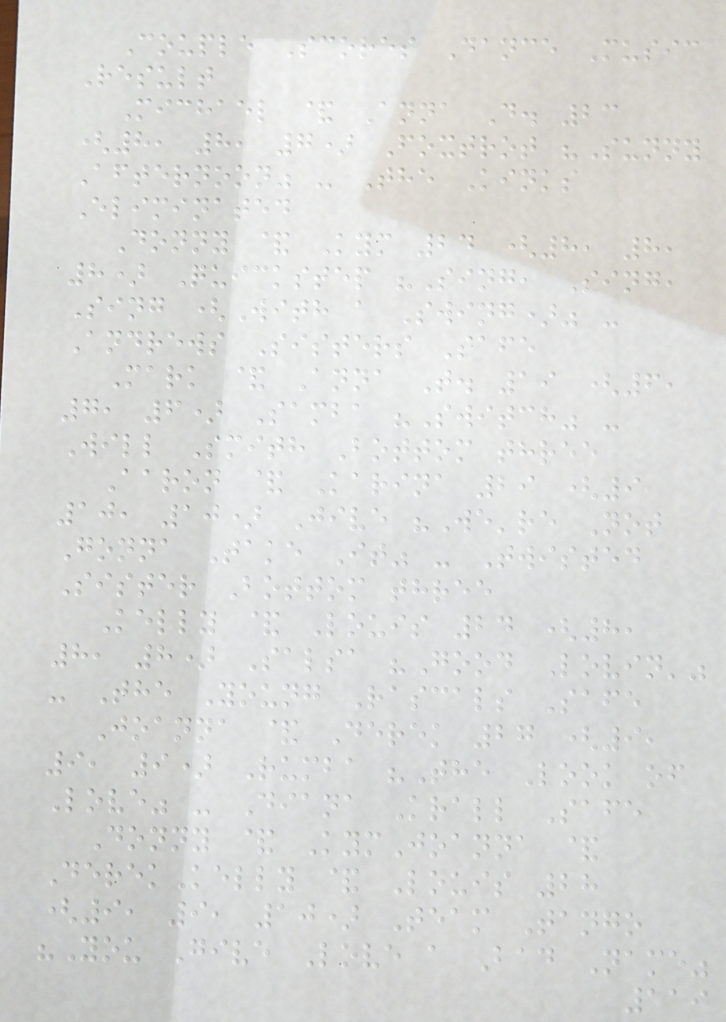Couple Scores Dance Music
Result
Michael & Anna D. 23
(8, 8, 7) Foxtrot "Sunny
Afternoon" - The Kinks
Eliminated
Donny & Kym 24 (8, 8,
8) Quickstep "Sing, Sing,
Sing (With a Swing)" -
Andrews Sisters Safe
Mark & Anna T. 19 (6,
7, 6) Samba "Switch" -
Will Smith Bottom three
Aaron & Karina 29 (9,
10, 10) Jive "We're Not
Gonna Take It" - Twisted
Sister Bottom three
Kelly & Louis 24 (8,
8, 8) Salsa "Good Lovin'"
- The Young Rascals Safe
Joanna & Derek 27 (9,
9, 9) Rumba "The Look of
Love" - Diana Krall Safe
Donny & KymJoanna &
DerekKelly & Louis 28
(9, 9, 10) Team Tango
"You Give Love a Bad Name"
119
